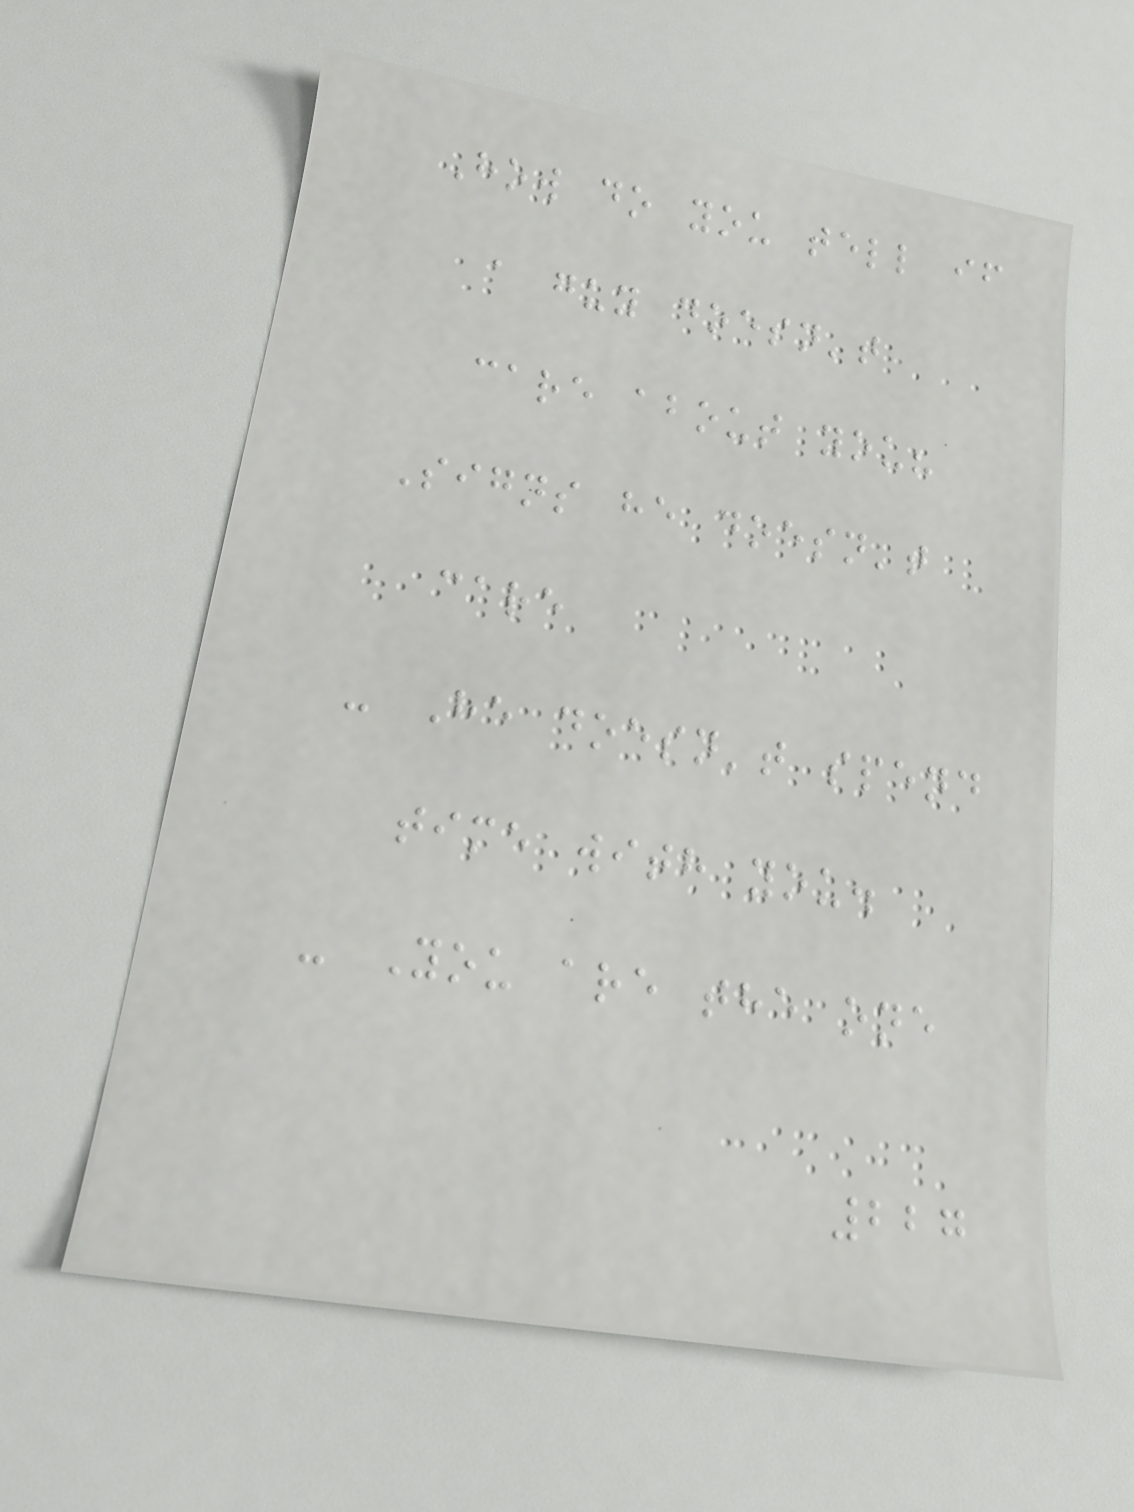How do you tell if
a guy doesn't
care about you?
Signs he doesn't
care
- He doesn't spend
time with you.
- You are the one
227
